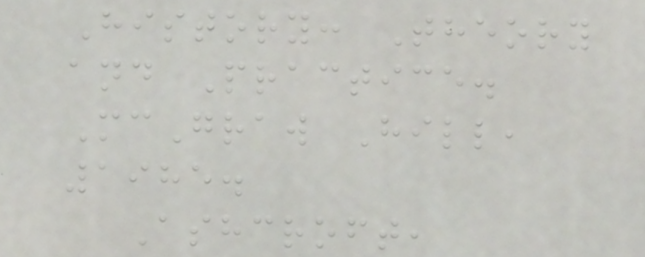History: Theory
and Practice.
McGraw Hill,
1985.
Ashcroft,
